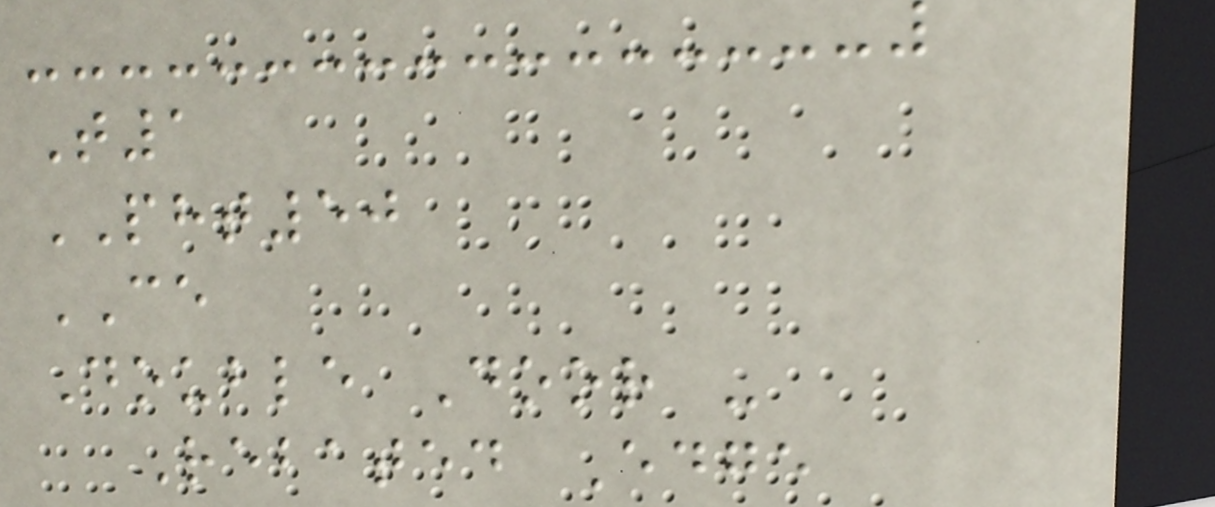T1
PHT50
CE
Double Door -
Rebated Edge
